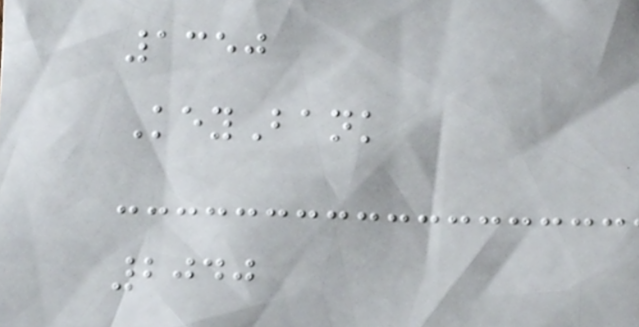1350
KeyBank
2040
